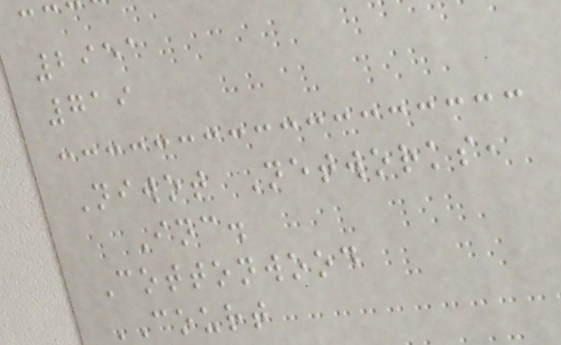2951
719
Niwot Networks,
Inc.
Cottonwood
COURT
